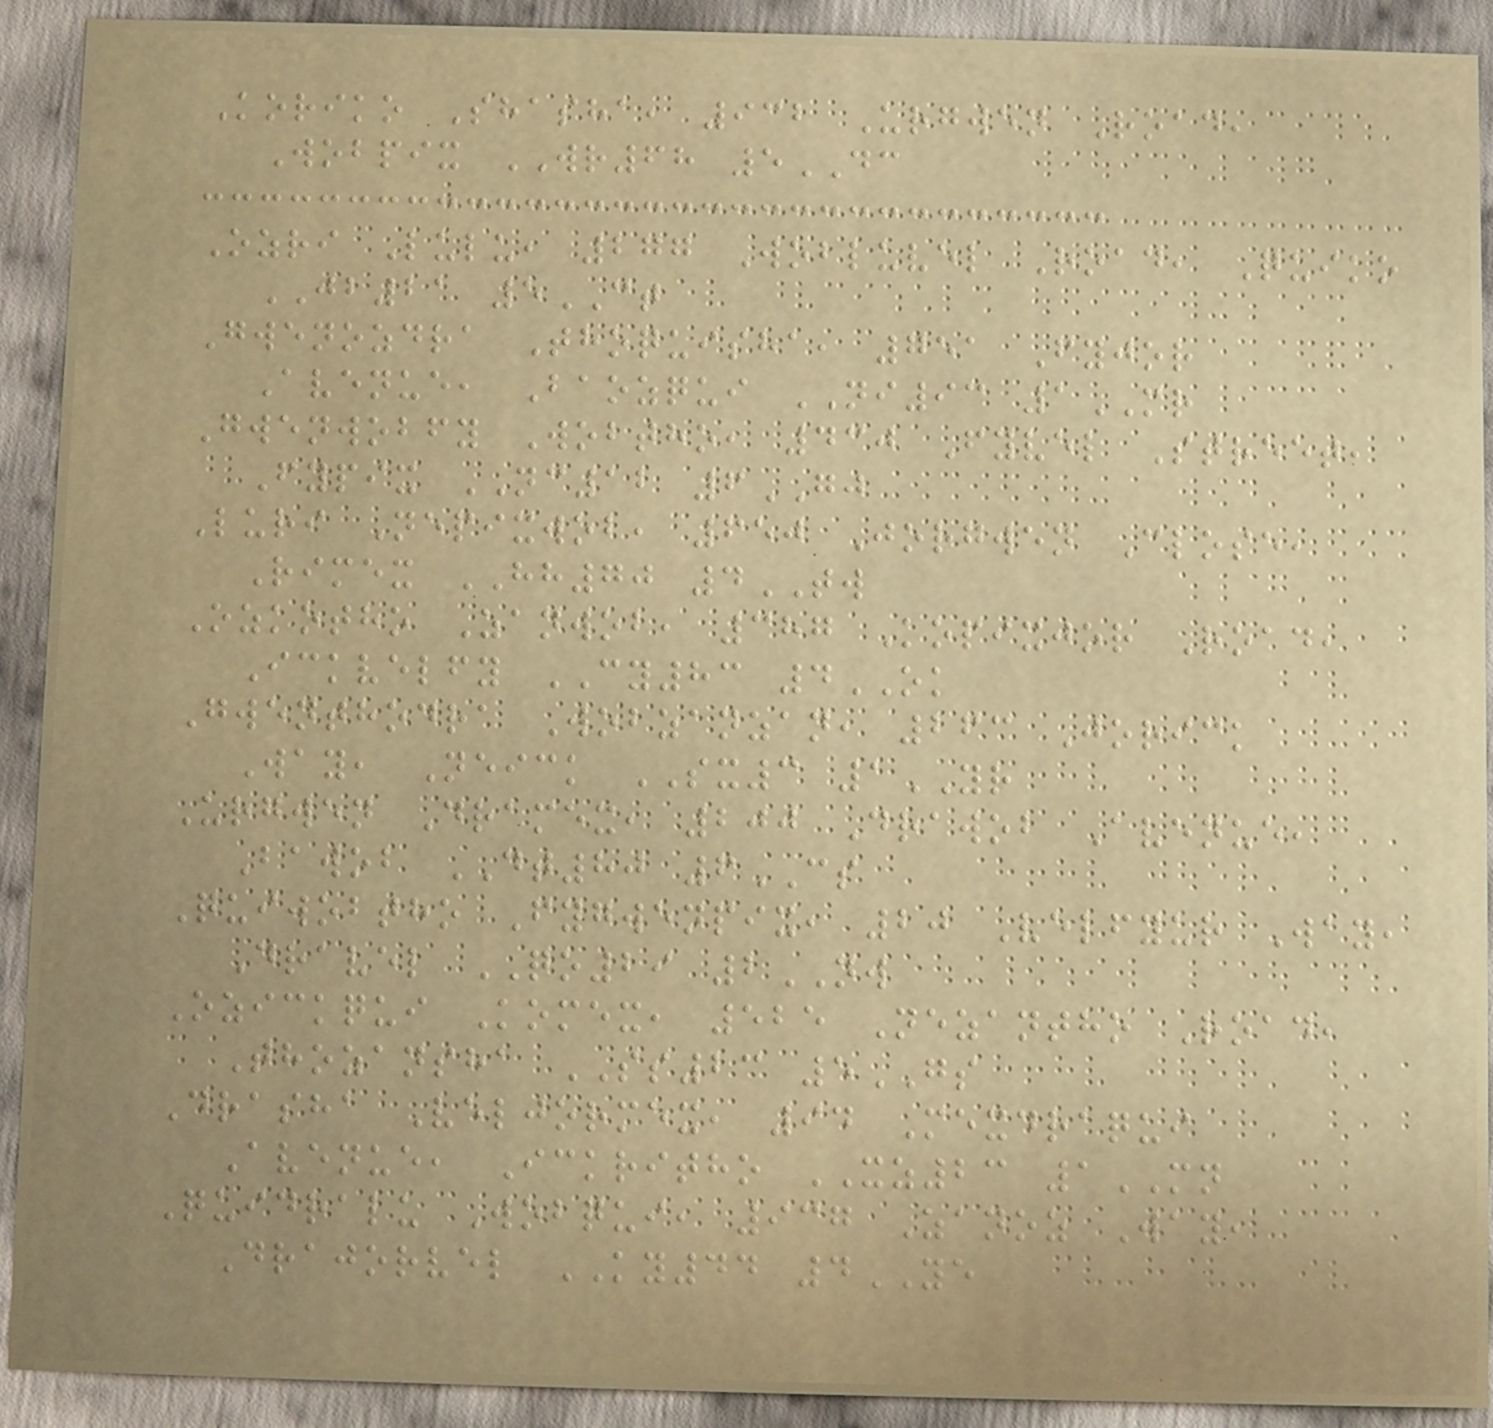Koriko Shasha, 932 Urgwen Road,
Wobpix WR68 5DC
Ozri Lulu, 277 Wobluvel Road, Quiko
JB21 5CT
Gwenozdra Thoquisha, 751 Fyjor
Avenue, Baozqui NI93 1MR
Gwenwobfy Wobtho, 430 Fyvel Street,
Fypix NC12 6GJ
Luri Nepixwob, 650 Jorgwen Close,
Rimex HH70 4TW
Ozkotho Zanwob, 387 Kopixjor Road,
Ickvelfy CY83 4OK
Gwenthodra Wobzanzan, 263 Jorick
Way, Neick SX3 1YR
Urgwen Dramex, 200 Drawob Avenue,
Bawob DT80 6CS
Quiwobtho Fygwenpix, 20 Velfyur Way,
Dravel QO29 2NW
Ozickqui Komex, 525 Nezantho Road,
Thozansha SS23 5GS
Drasha Veljormex, 94 Mexdraqui
Avenue, Ickritho XZ23 1MN
Quidralu Wobqui, 937 Zanoz Way,
Drajorvel KY44 4YE
